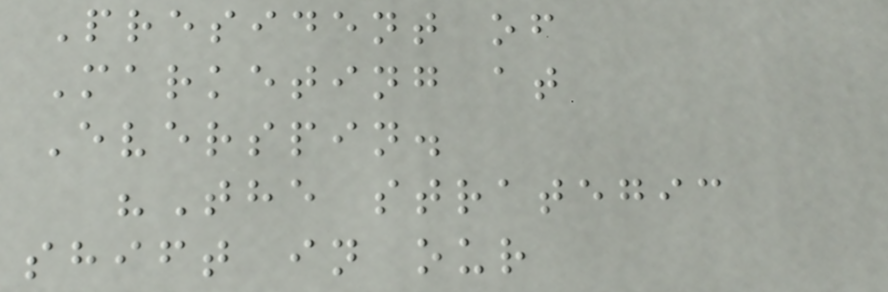President of
Marketing at
Everspin.
"The strategic
shift in our
